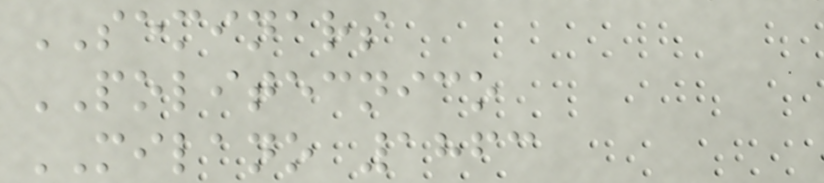SEMINARS
POLITECNICO
MILANO 1863
